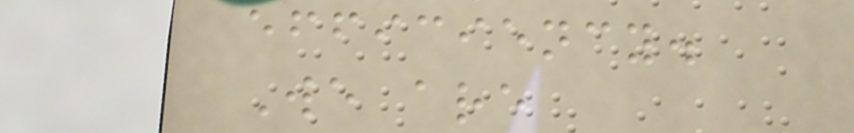efficiency.
We are
